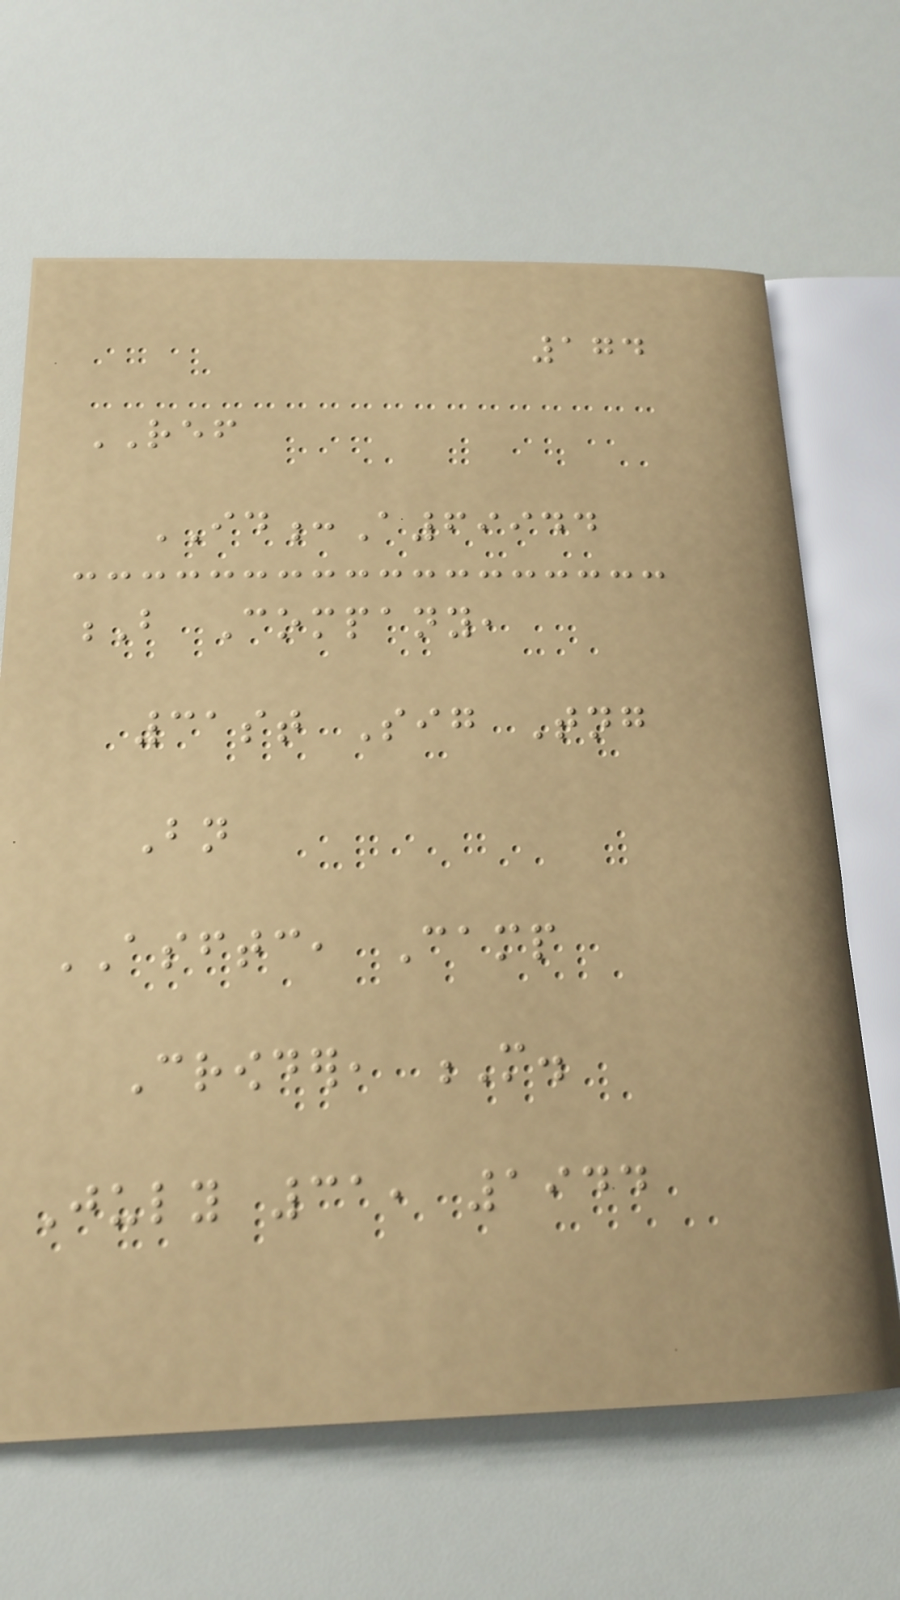174
REF
ID:A69944
B Company,
31st Sig Tng
Bn
ASFTC, Camp
Crowder, M.
July 31, 1944
